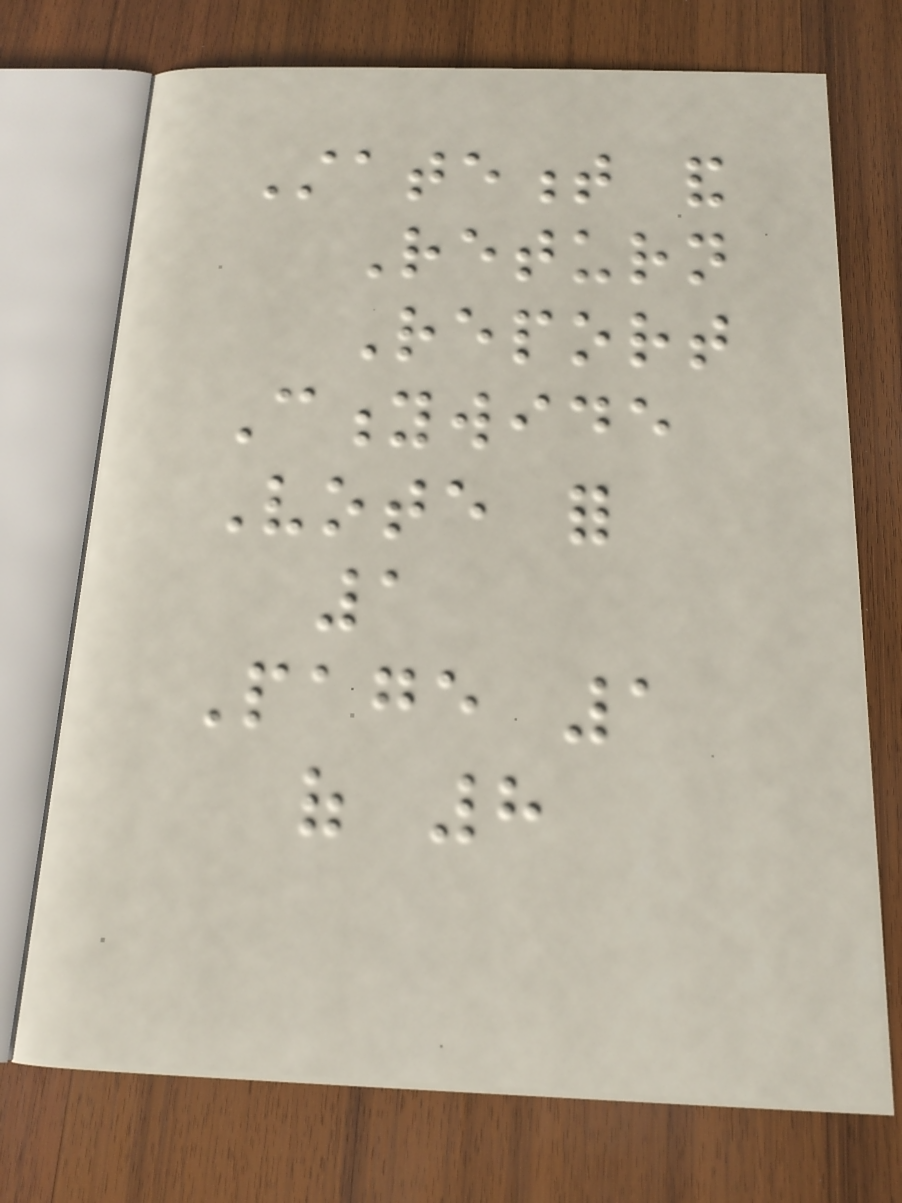Statement and
Return
Report
Citywide
Vote for
1
Page 1
of 8
